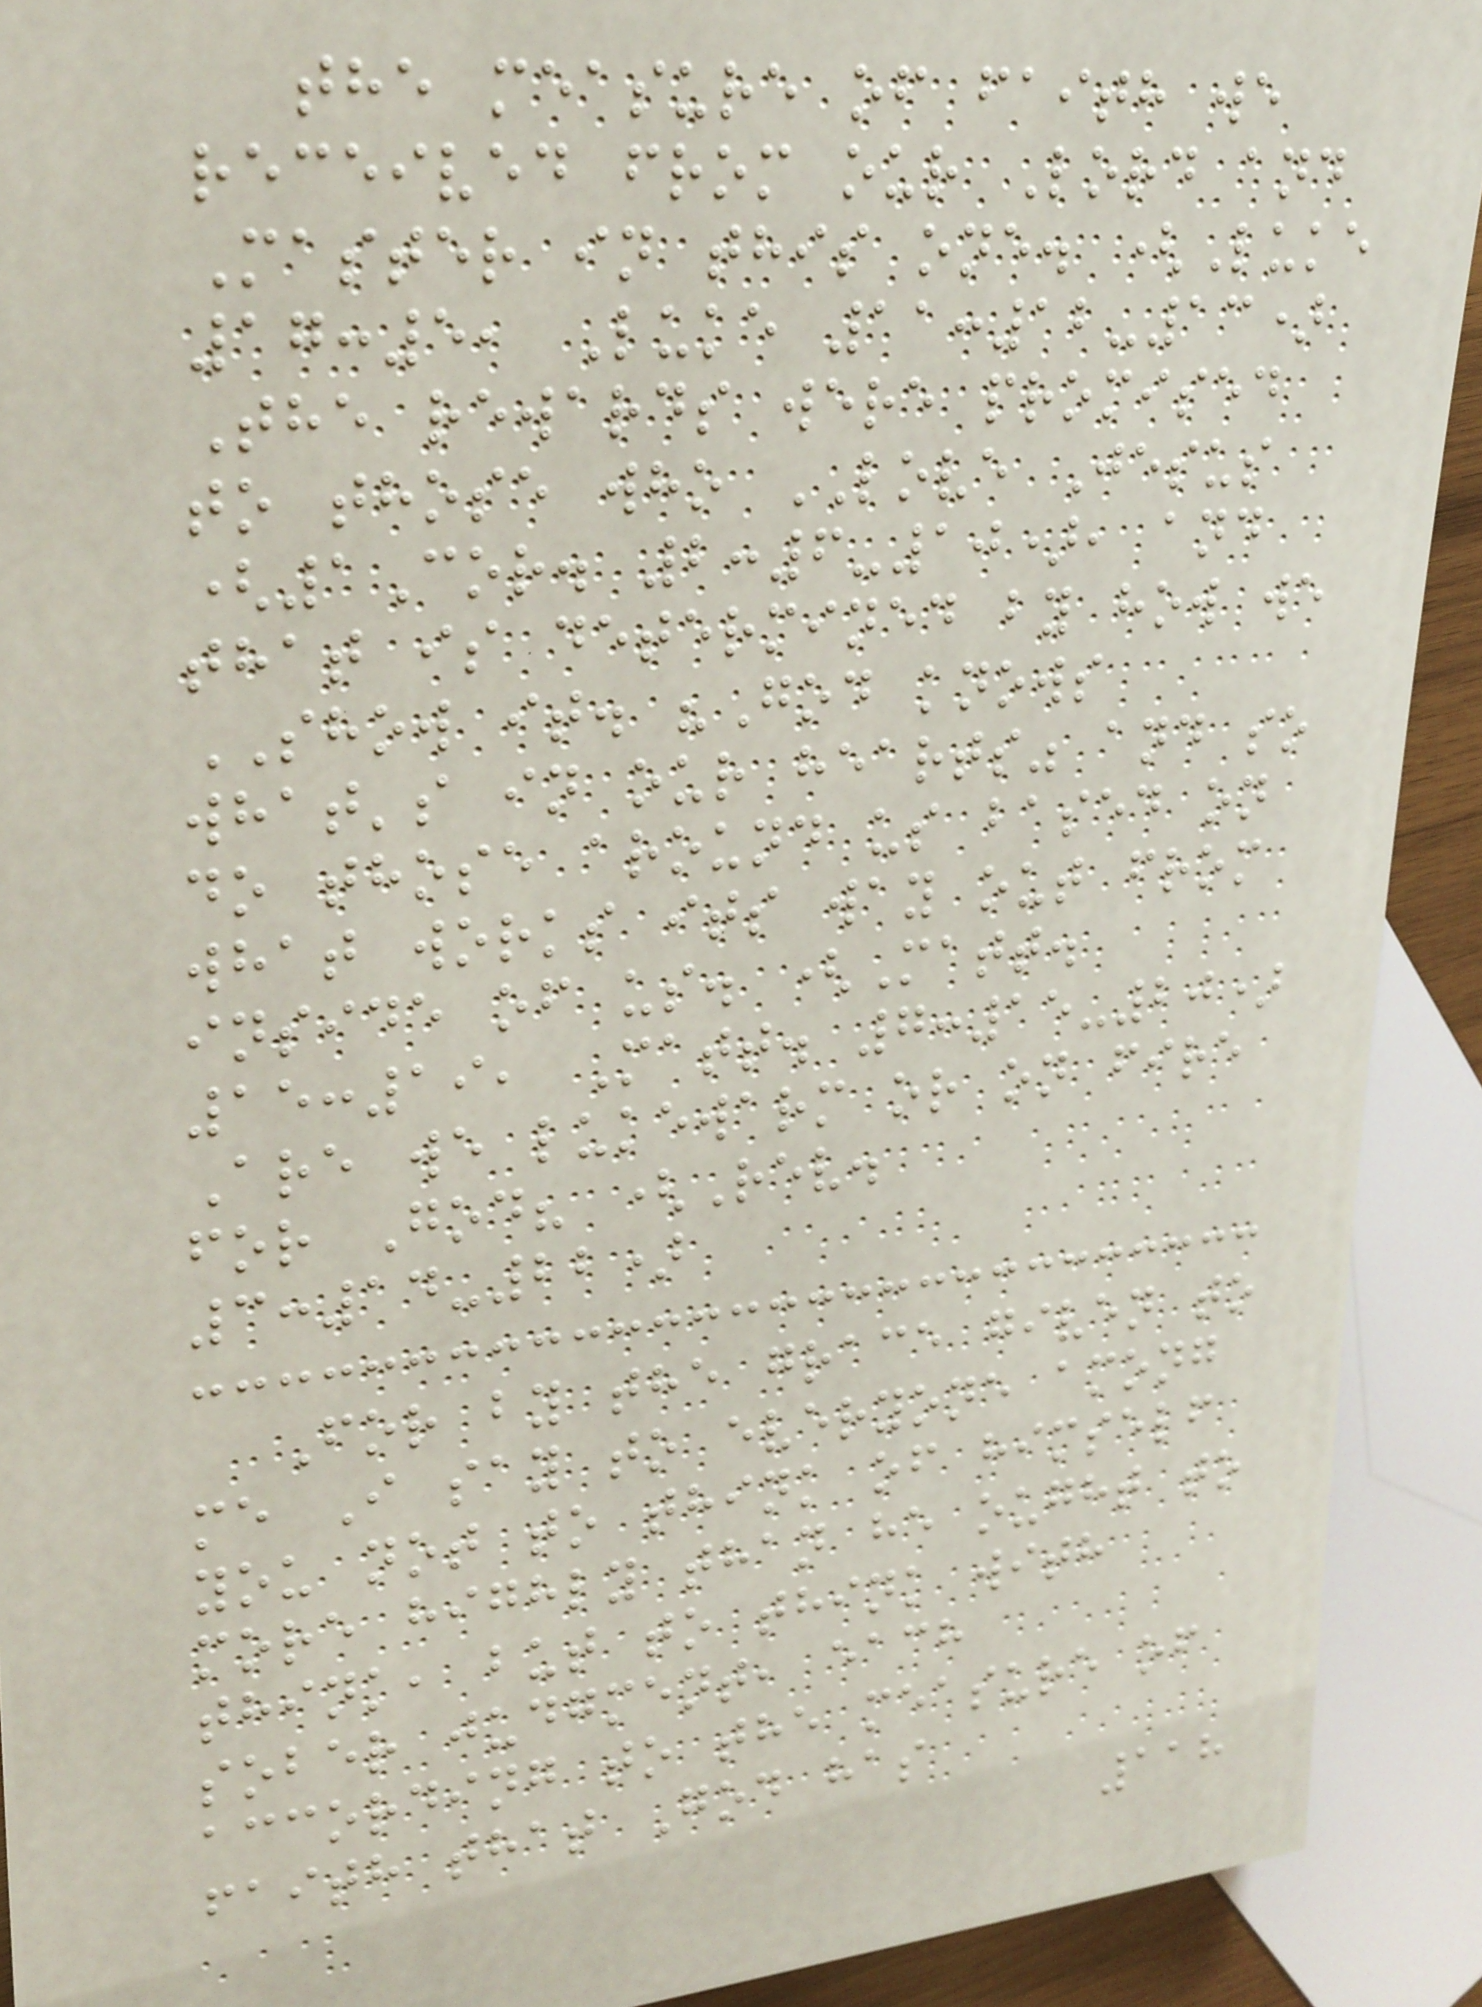the measure of faith we
received from our Lord and
Master in this one. (Luke
17:5, Luke 11:12-13)
The rewards were promised
to those who LOVE Jesus
(1Cor. 2:6-10), and
that is determined by how we
SHOW it. "God knows
what's in our hearts" and so
do those around us based on
what works its way out from
inside of us. (Matt.
15:19, Matt. 7:15-20)
Are we lukewarm or on fire
for God? (Rev.
3:14-22)
For by the grace given to
me I say to everyone among
you not to think of himself
more highly than he ought to
think, but to think with
sober judgment, each
according to the measure of
faith that God has
118
